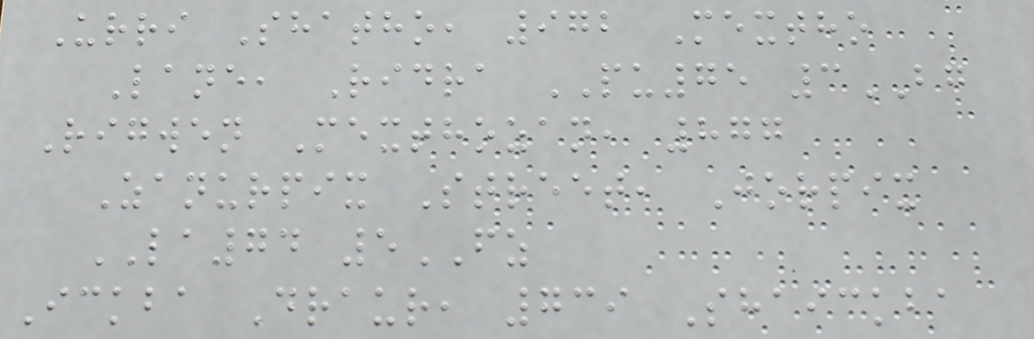Urri Shatho, 972 Mextho
Lane, Ridra PU75 3BG
Rigwen Mexthozan, 877
Zanurpix Street, Jorpix
LA74 5FZ
Ickba Draur, 739 Shaickba
